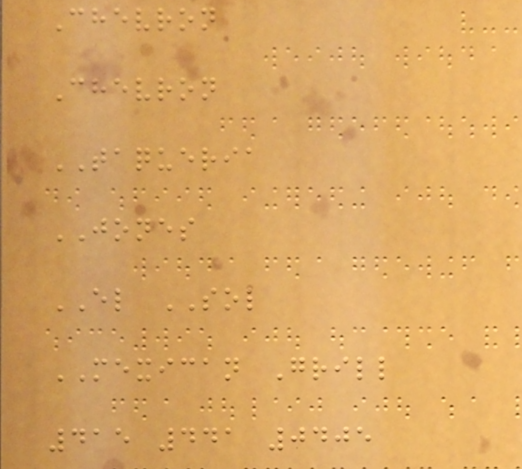Chevron
Chevron
TAQUERIA
JONES
EL SOL
MEXICAN Grill
415 441 0405
